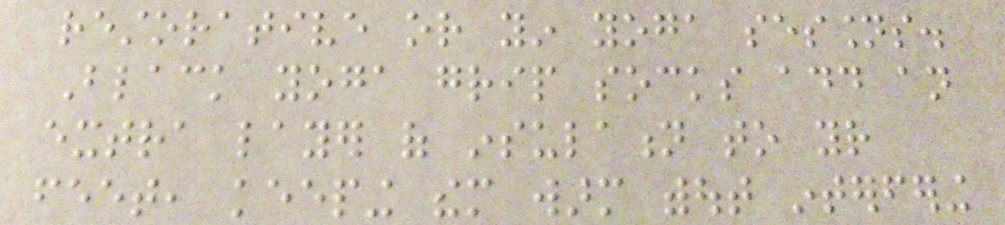restorative or yin yoga sessions.
Black yoga grip socks add an
extra layer of insulation to your
feet, keeping them warm without interfering
